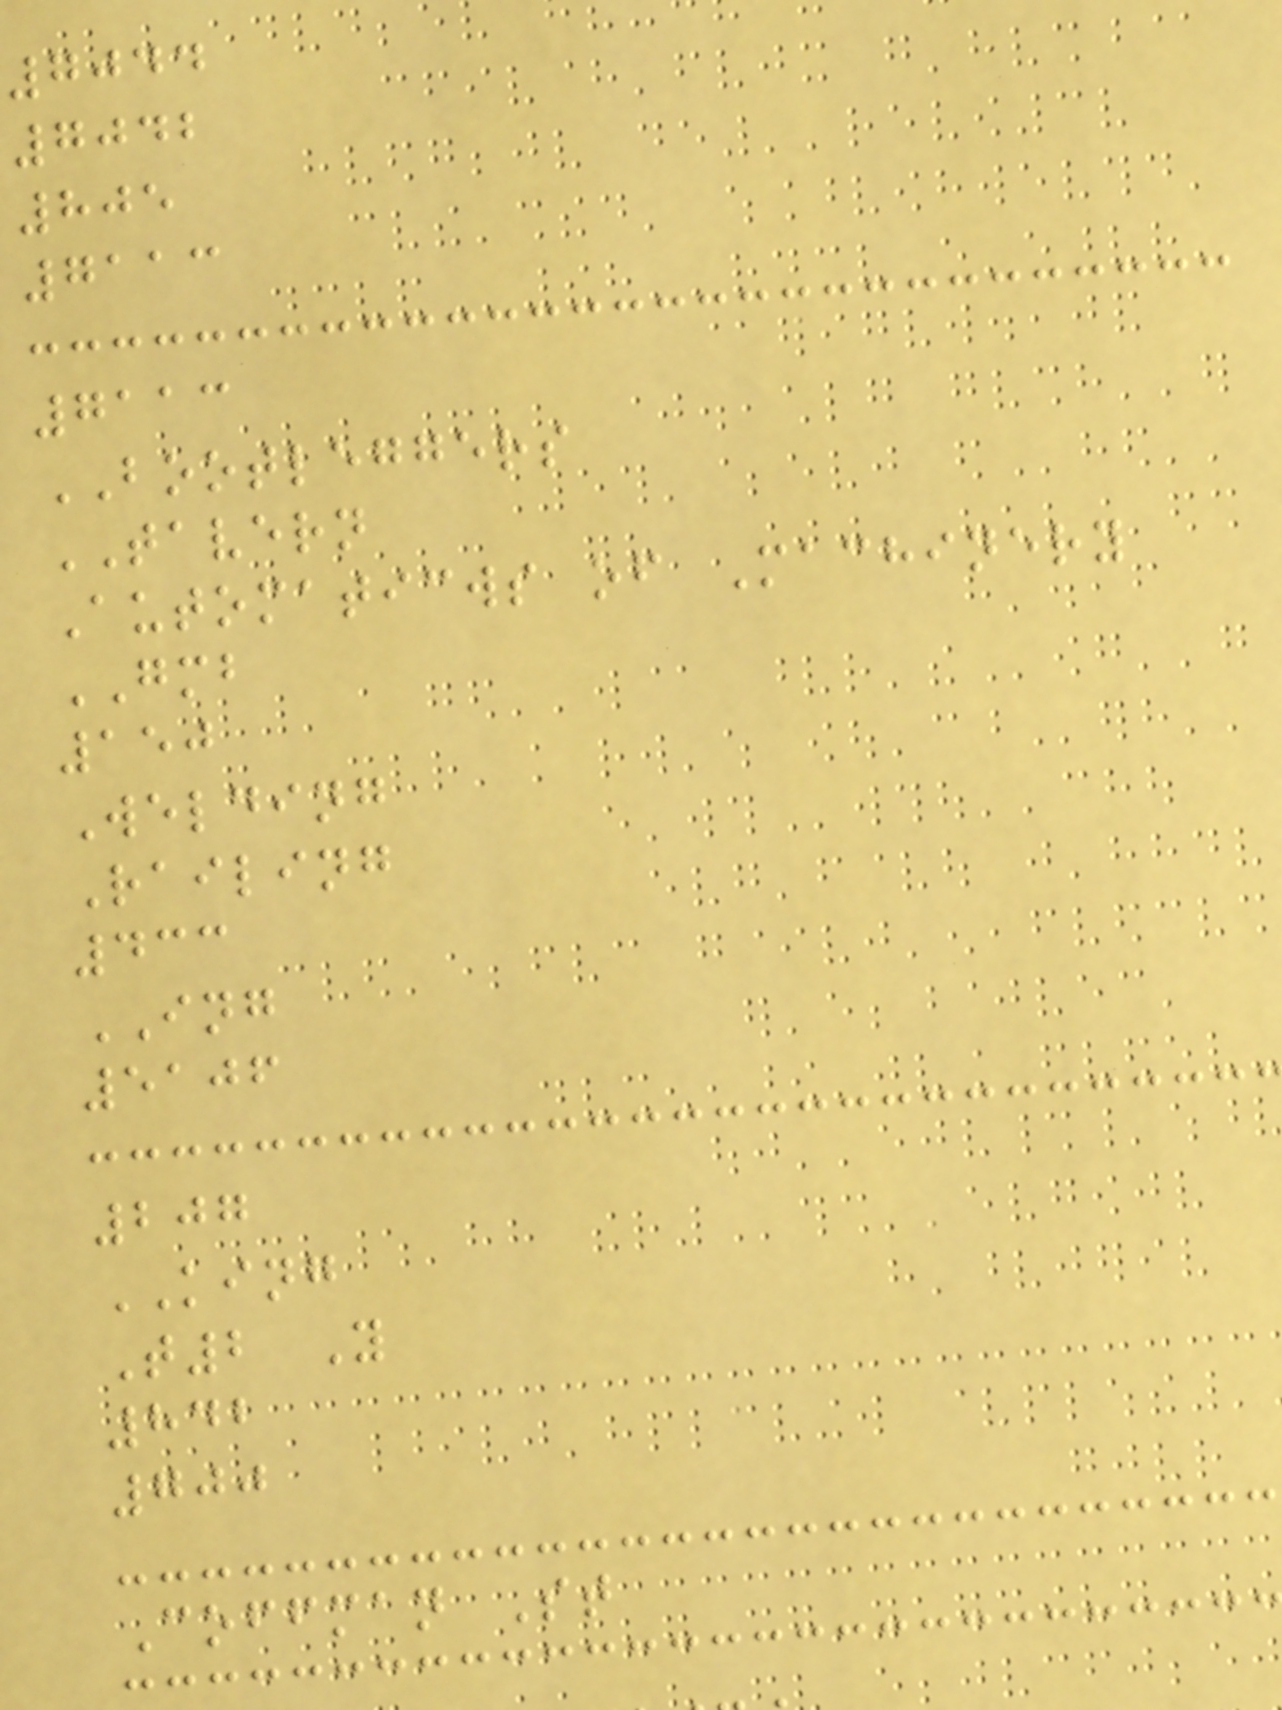7044
7042
805
7113
7113
BOOTLEGGERS
TAVERN
Automaticws of Machinery
GMB
150
Welding
Railing
433
ING
5106
207
KING
T2 Y
842
700
Coffman St
